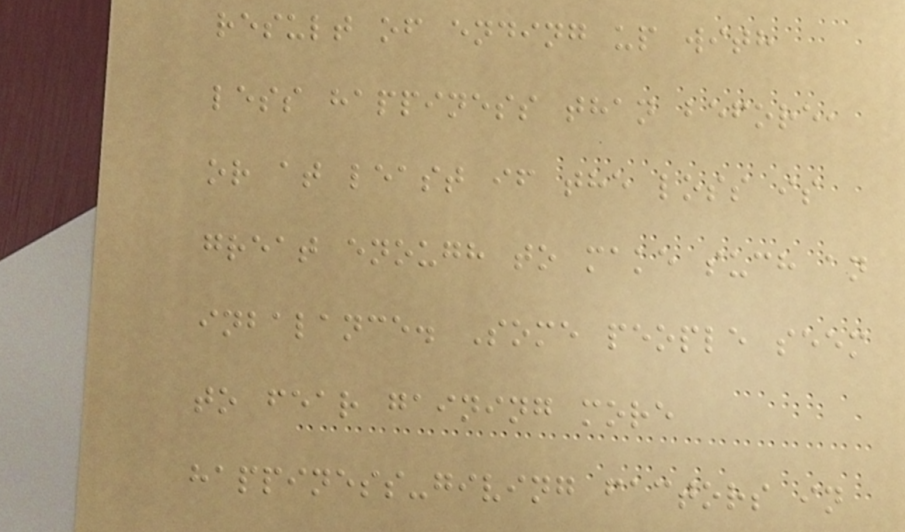result of ending up with
less happiness than before,
or at least if the loss is
great enough to make such an
inbalance. Some people seem
to fear gaining more
happiness-giving factors in
